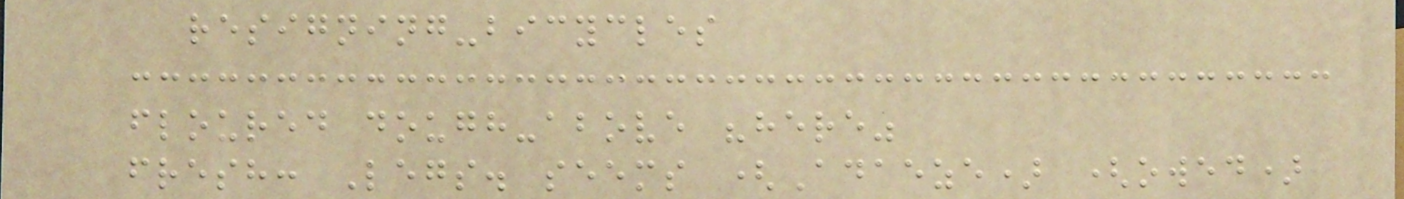resigning-bicycles
floured dough-above "here"
fresh: Legs. seems (Adaeze) (owed)
